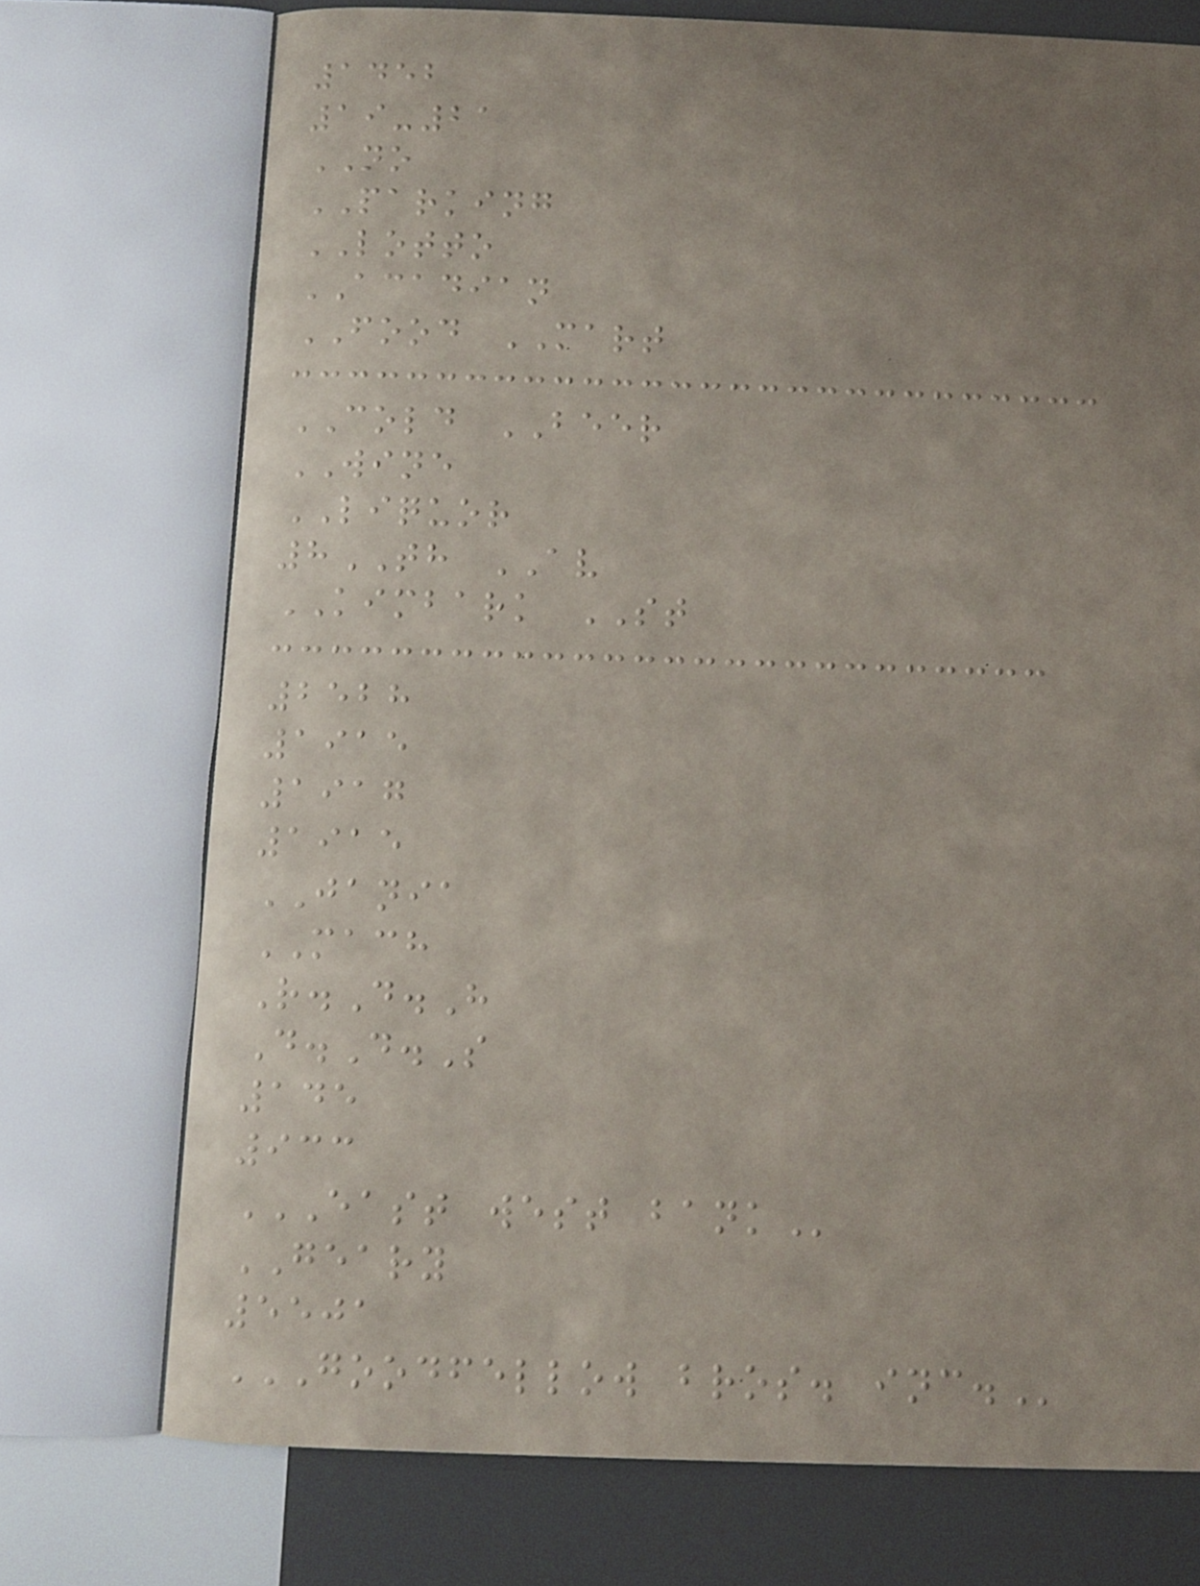1452
19-21
NO
PARKING
LOTTO
ACADIAN
FOOD MART
COLD BEER
WINE
LIQUOR
8TH AV
KIMBARK ST
2528
1915
1917
1915
JANIA
MACH
R.D.H
D.D.S
145
933
EAST WEST BANK
GEARY
5501
GOODFELLOW BROS. INC.
